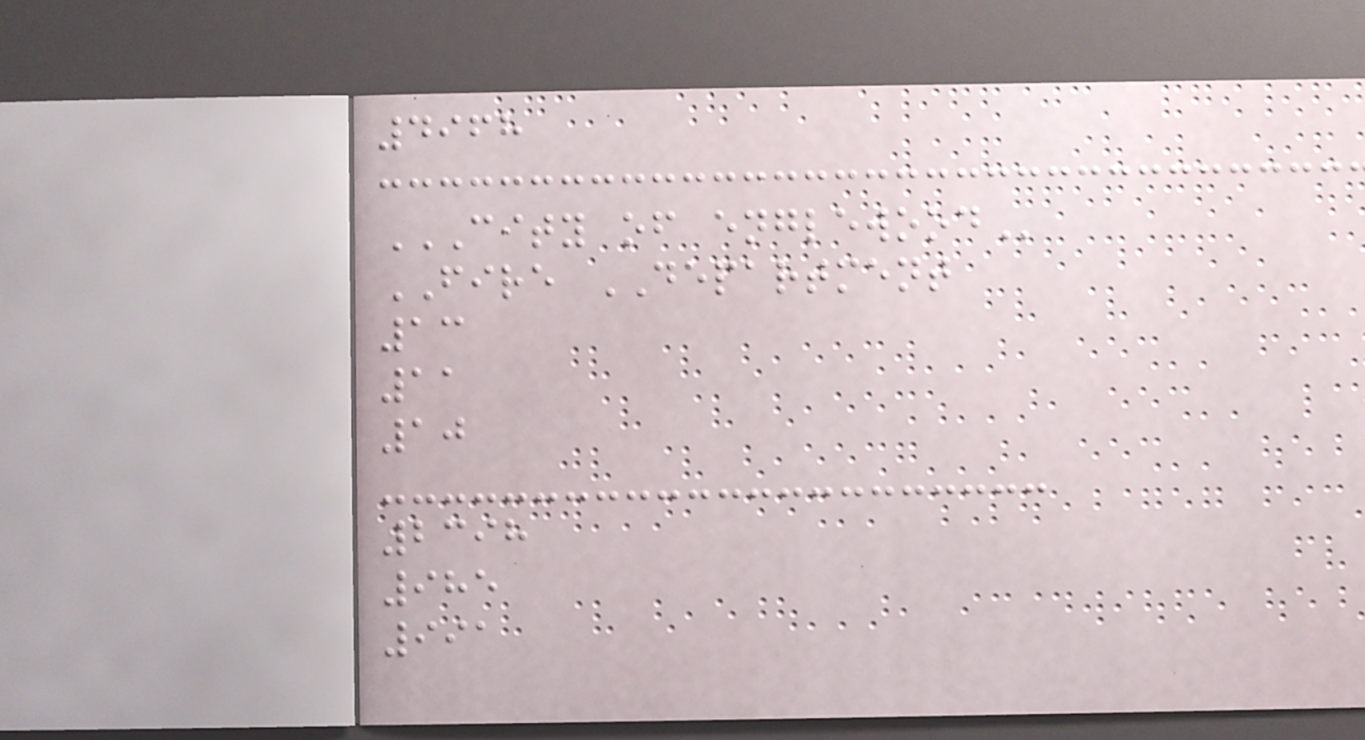4968
CITY OF ENGLEWOOD
FIRE DEPARTMENT
13
11
10
2398
985
991
